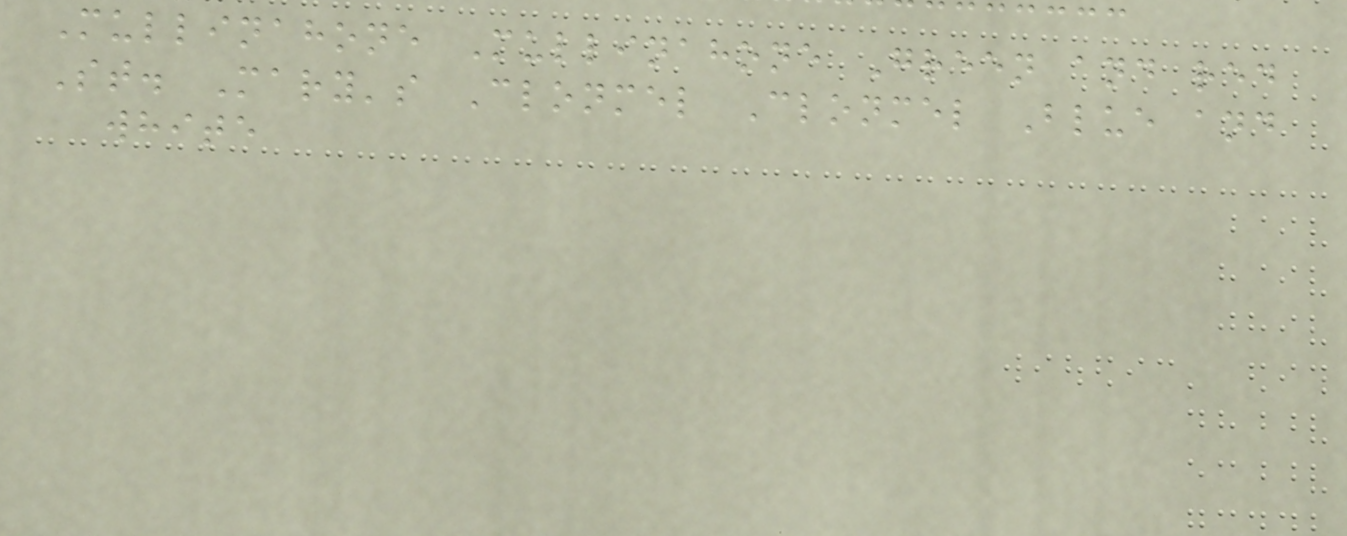Mullinahone Mullinahone Green and red
St. Mary's Clonmel Clonmel Blue and
white
